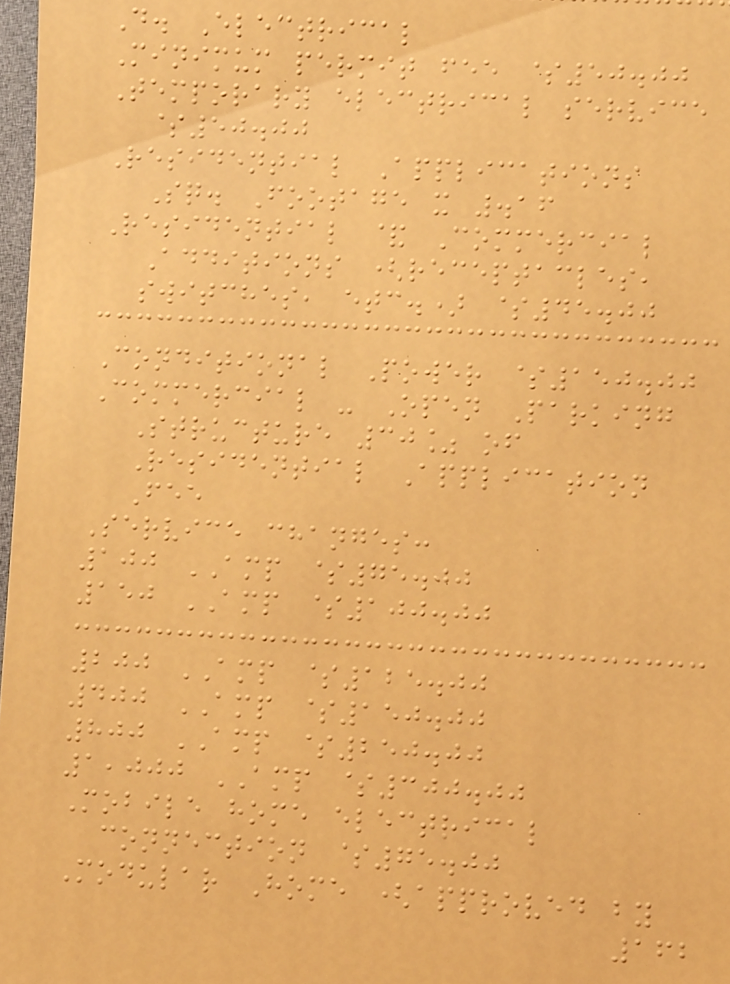D. Electrical
Minimum permit fee $50.00
Temporary electrical service
$50.00
Residential Applications
Sq. Footage x .16
Residential & Commercial
Additions (receptacles,
switches, etc.) $45.00
Conditional Power $150.00
Commercial - Open Parking
Structure 30% of
Residential Application
Fee
Service changes:
100 AMP $75.00
150 AMP $100.00
200 AMP $125.00
400 AMP $150.00
800 AMP $250.00
1,000 AMP $300.00
Mobile home electrical
connection $75.00
Modular Home (approved by
162
